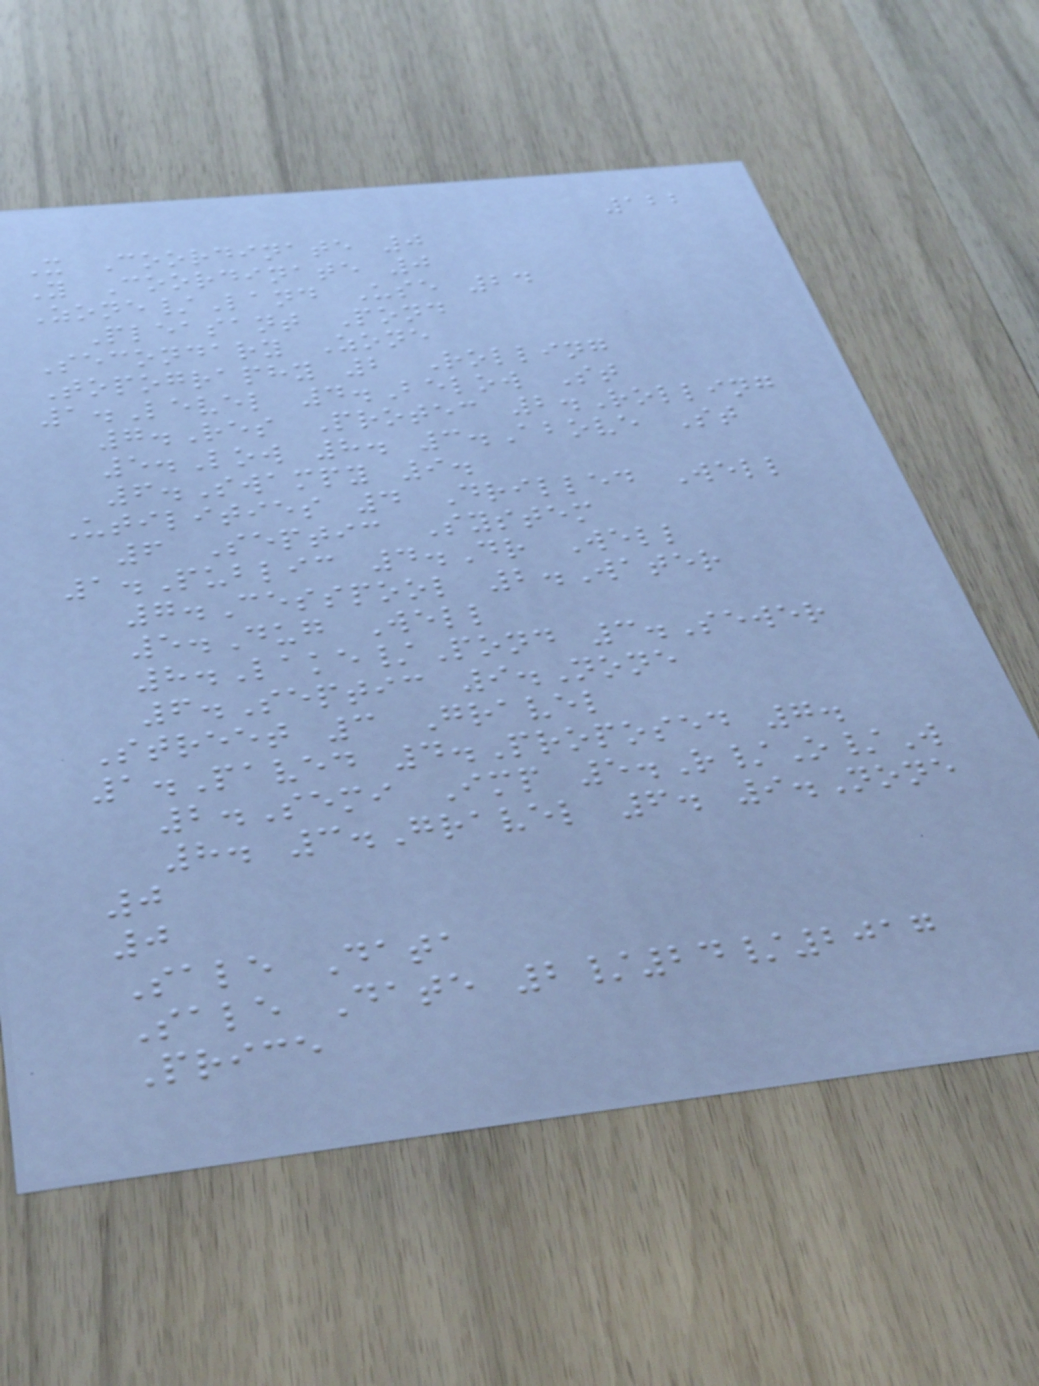122
X Coordinate 0
Y Coordinate 0
Zone/Land Use 24
Pleasant Pond
Secondary Zone
Topography 2 Rolling
1.Level 4.Below St
7.Res Protec 2.Rolling
5.Low 8. 3.Above St
6.Swampy 9.
Utilities 4 Drilled Well
6 Septic System
1.Public 4.Dr Well
7.Cesspool 2.Water
5.Dug Well
8.Lake/Pond 3.Sewer
6.Septic 9.None
Street 3 Gravel
1.Paved 4.Proposed 7.
2.Semi Imp 5.R/O/W
8. 3.Gravel 6. 9.None
0
0
Sale Data
Sale Date 2/24/2017
Price
